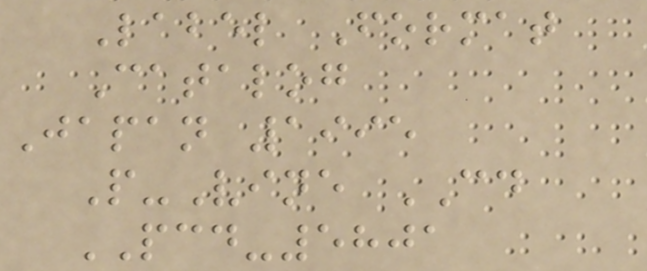Label Format
Catalog
Japan 1995
P-Vine CD
PCD-5801
